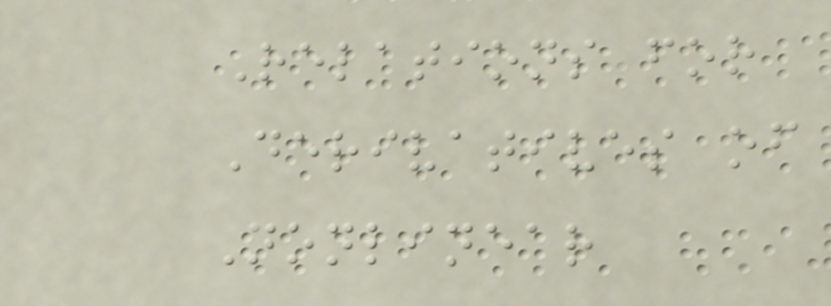Relations for
Derivatives of
Nonlinear
